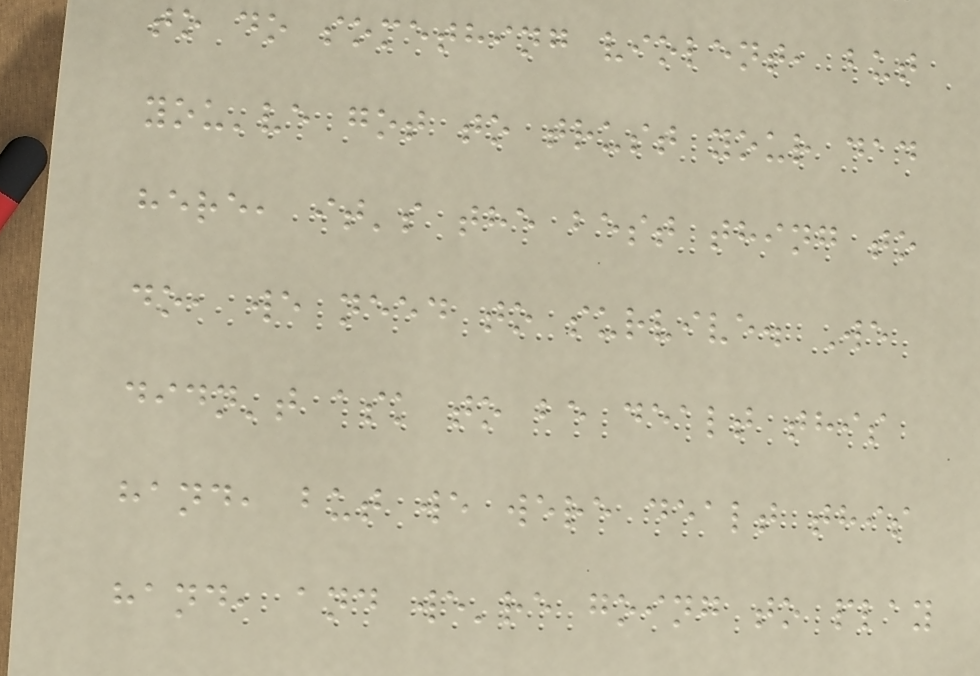to do something violent, but
you've got to trust your dad
here, it's the best thing to
do, we need to survive. We
didn't ask to be dealt this
hand, but we were dealt this
hand, and we're going to play
